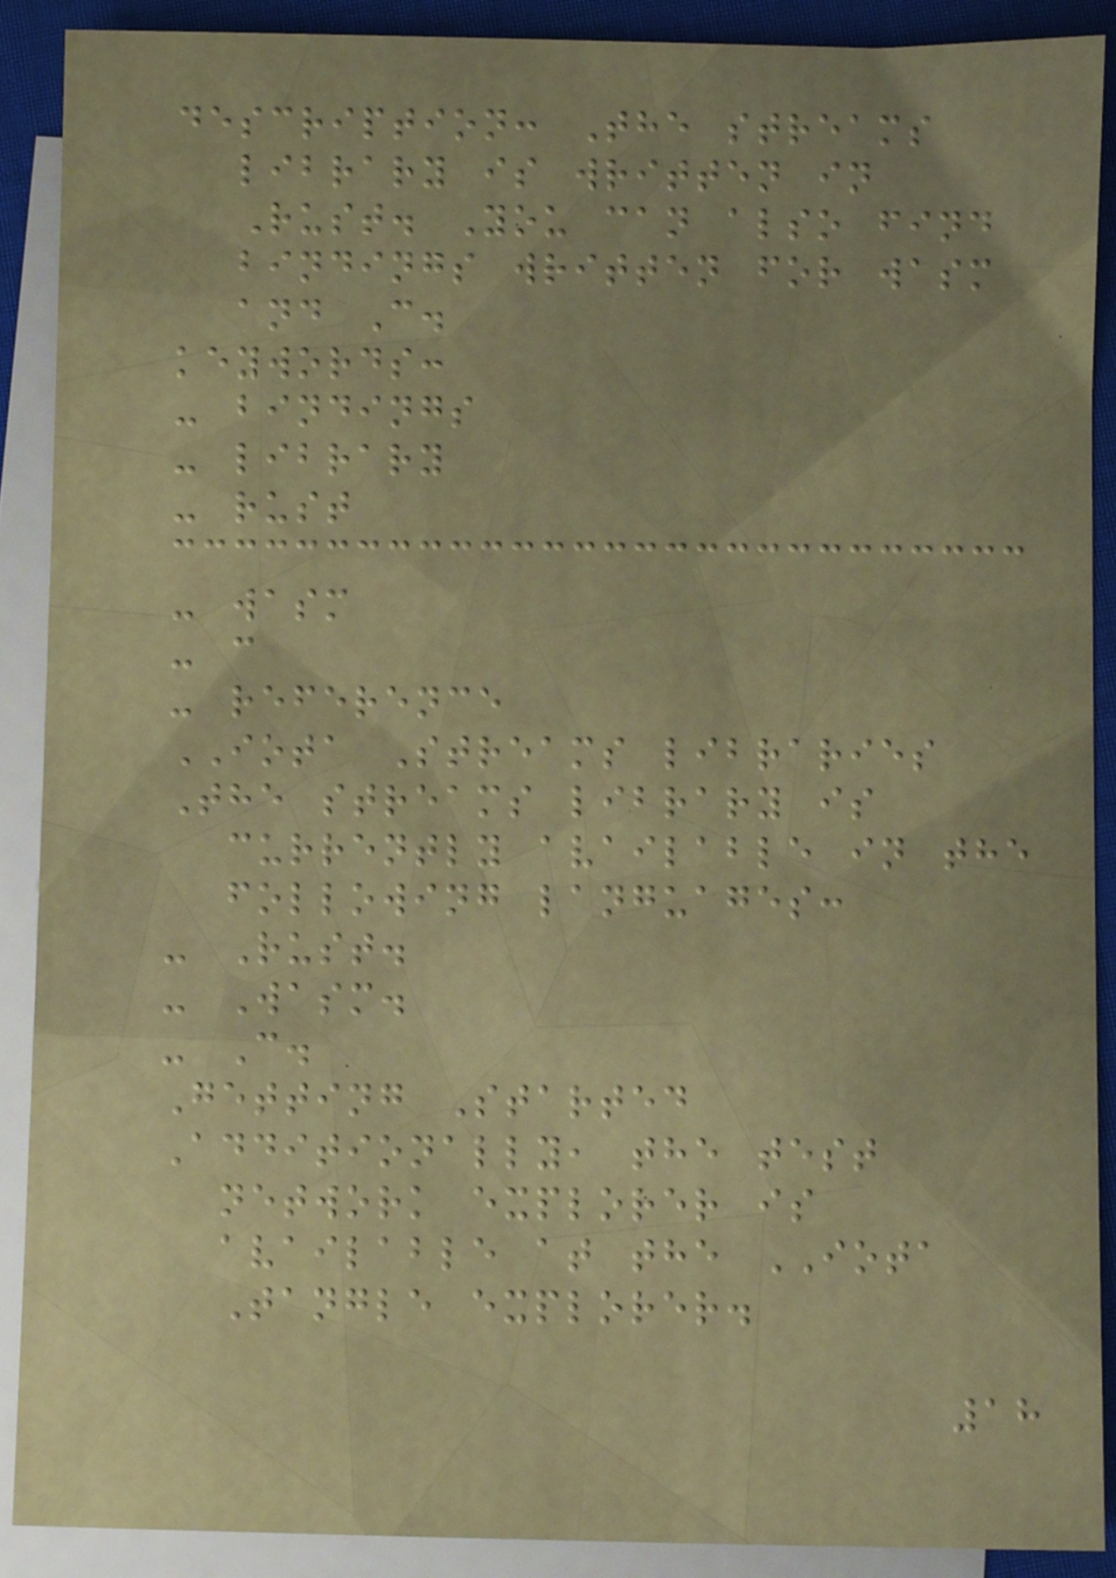description: The streams
library is written in
Rust. You can also find
bindings written for wasm
and C.
keywords:
- bindings
- library
- rust
- wasm
- c
- reference
IOTA Streams libraries
The streams library is
currently available in the
following languages:
- Rust.
- Wasm.
- C.
Getting Started
Additionally, the test
network explorer is
available at the IOTA
Tangle explorer.
18
